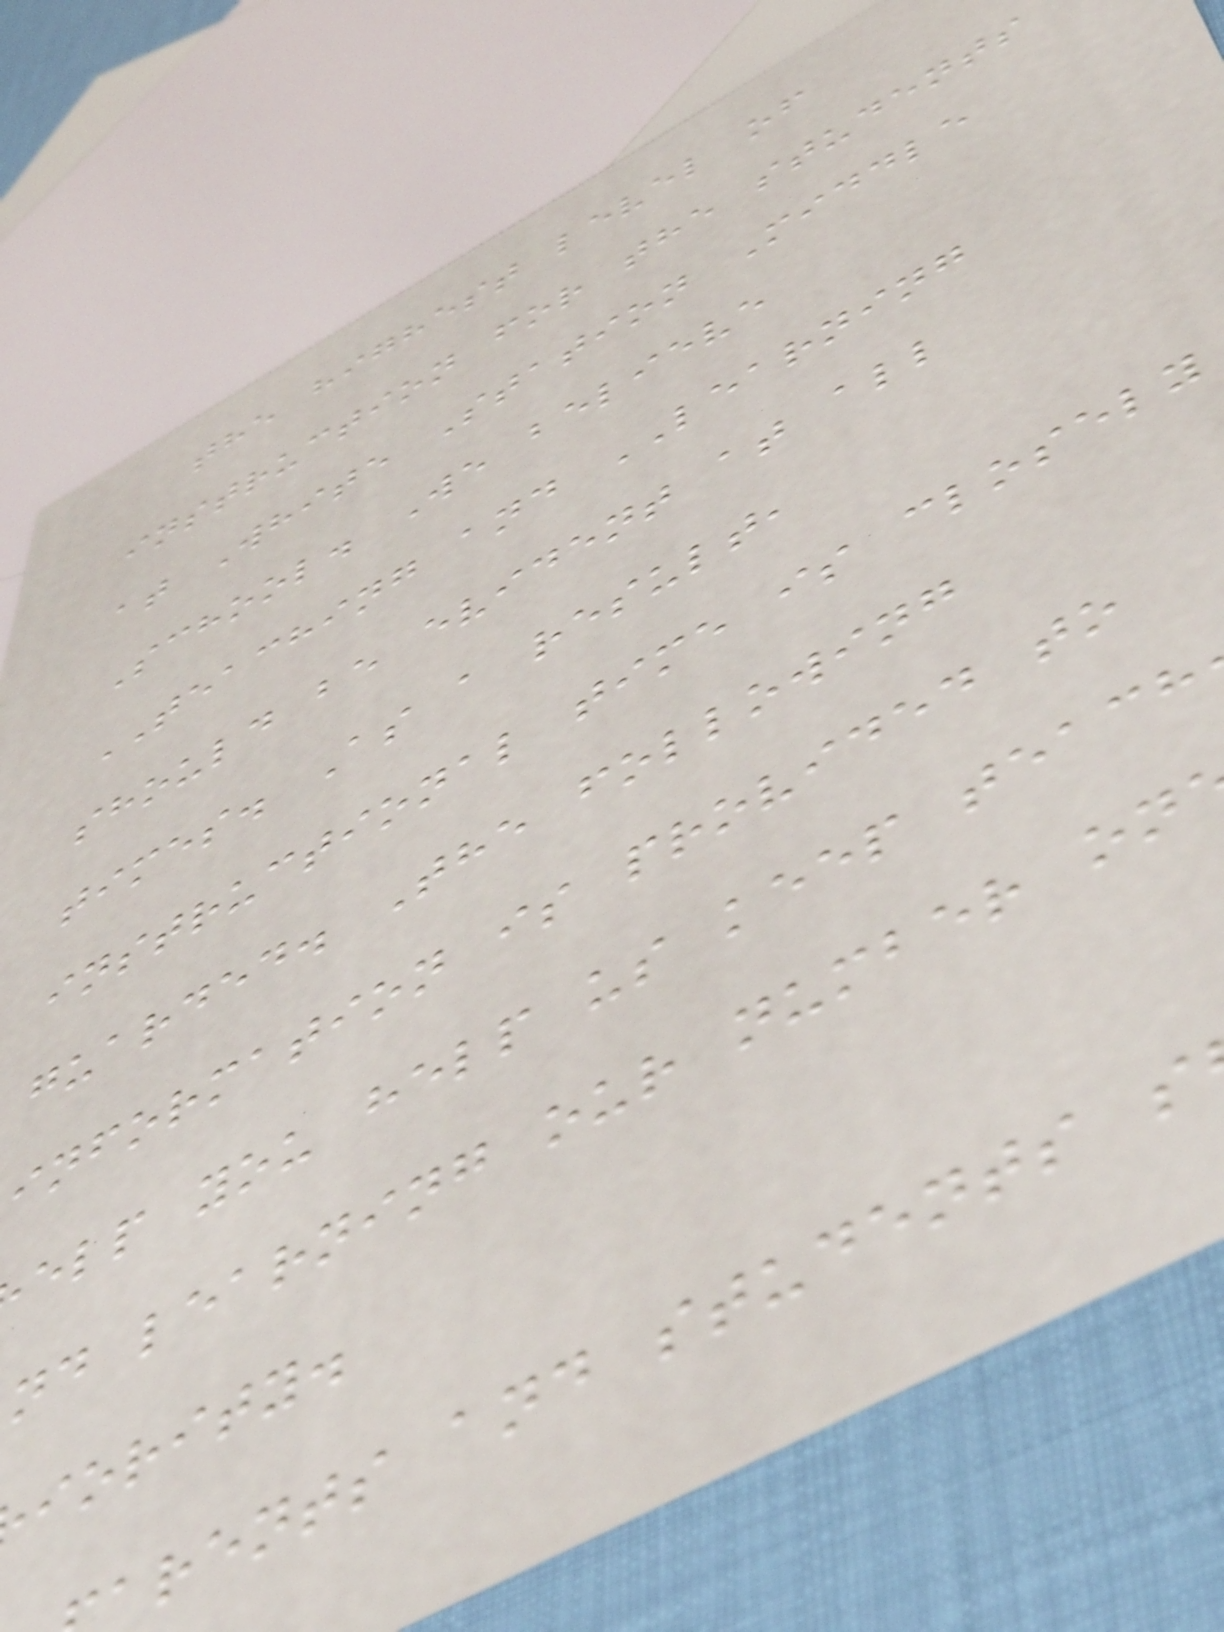the highest level of
instruction for the students
at White Station Middle
School. We believe
TEACHING and LEARNING
should be evident at all
times. As a result,
instructional time is closely
guarded. The following
information is provided to
elp you help us keep teach
nd learning our number on
iority.
arents and students s
